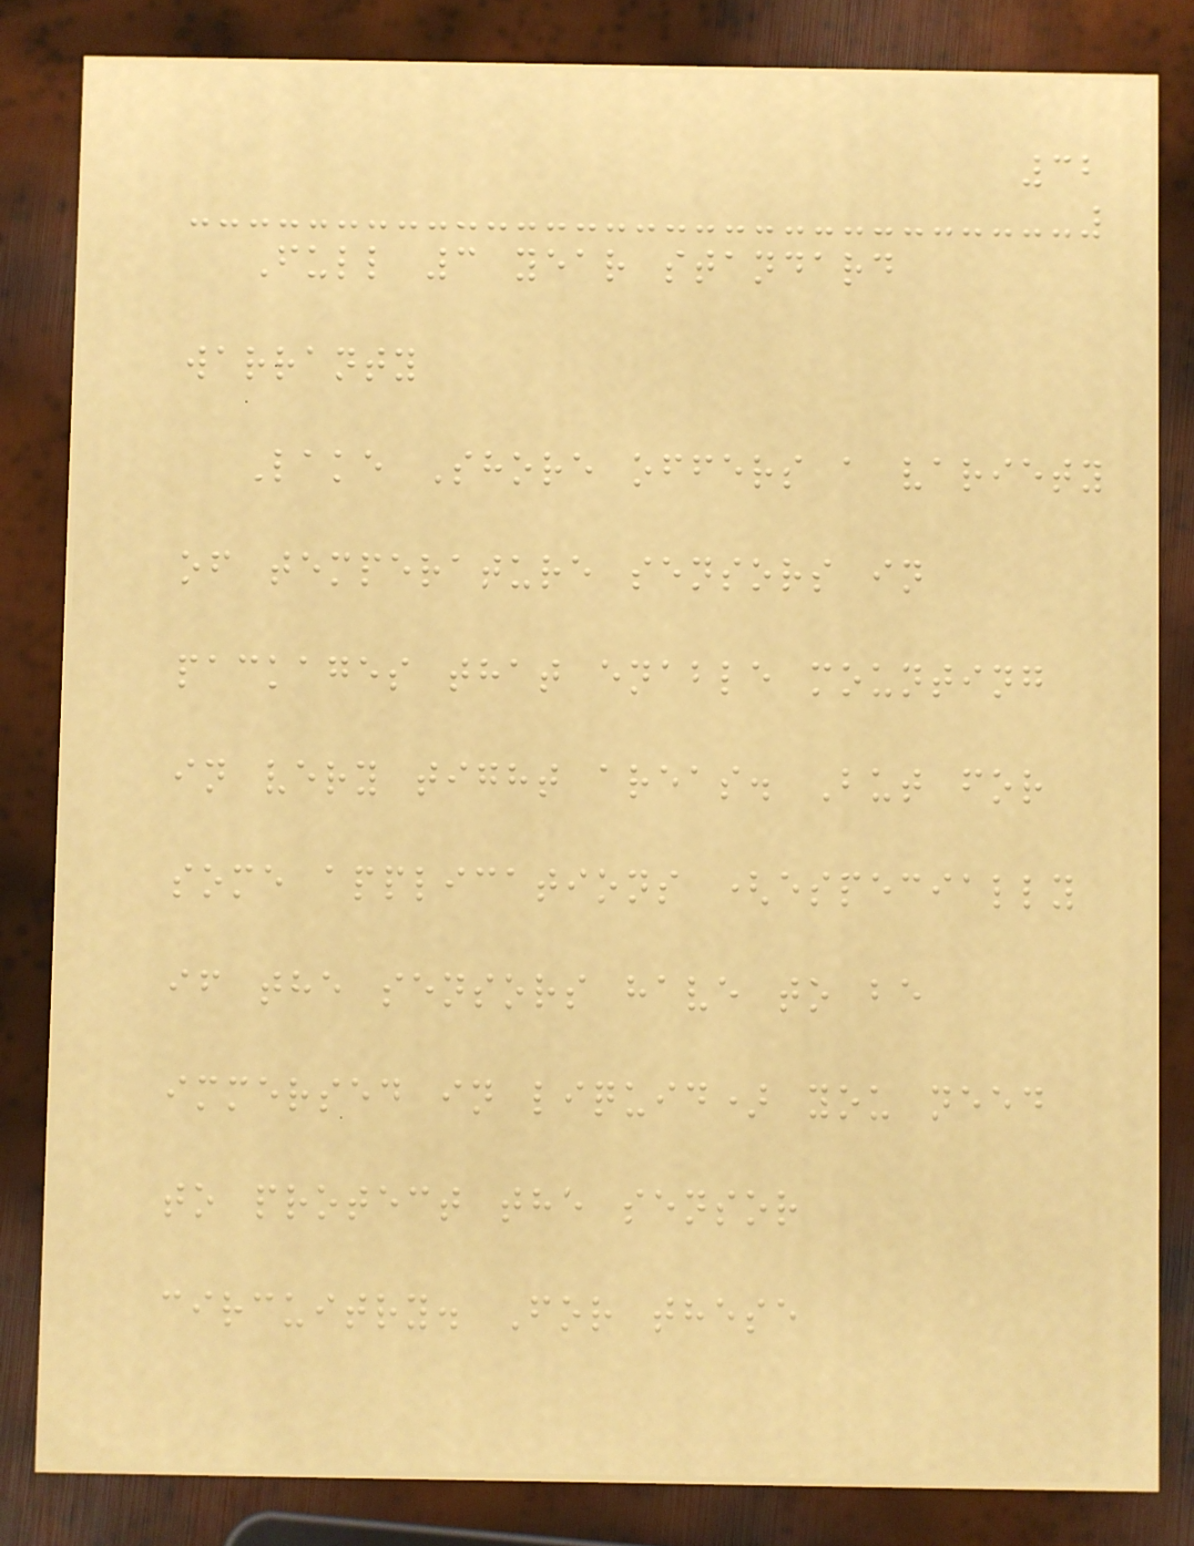32
Full 3 year standard
warranty
Lake Shore offers a variety
of temperature sensors in
packages that enable mounting
in very tight areas. But for
some applications (especially
if the sensors have to be
immersed in liquid) you need
to protect the sensor
circuitry. For these
